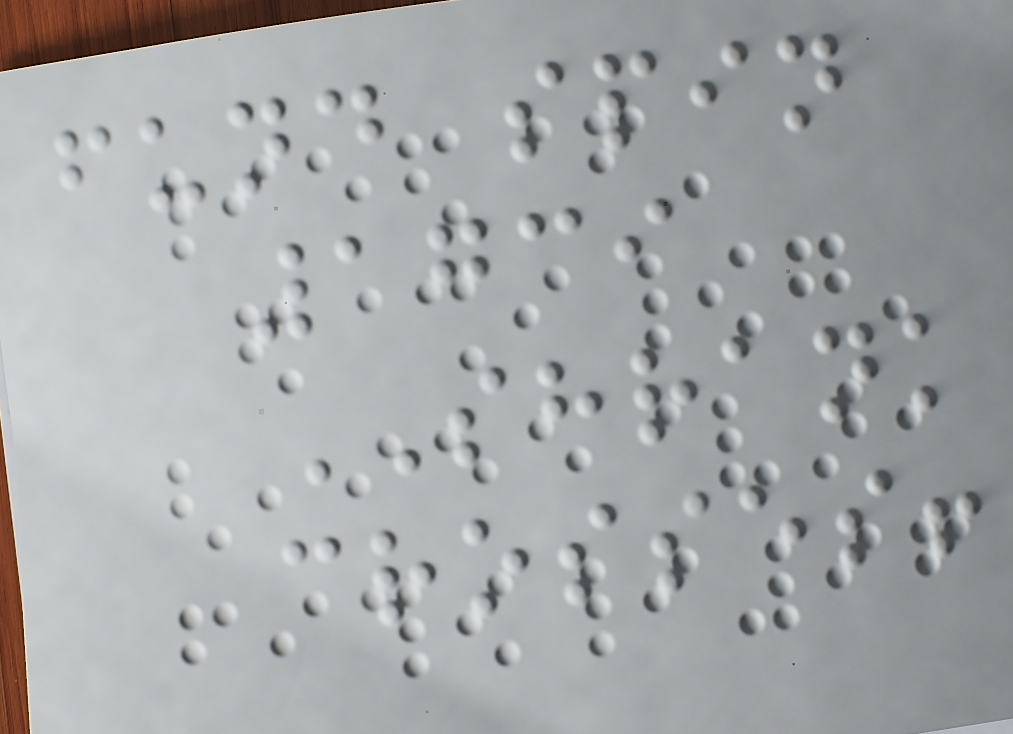fund spin
1739
SHRANK
crosses!
